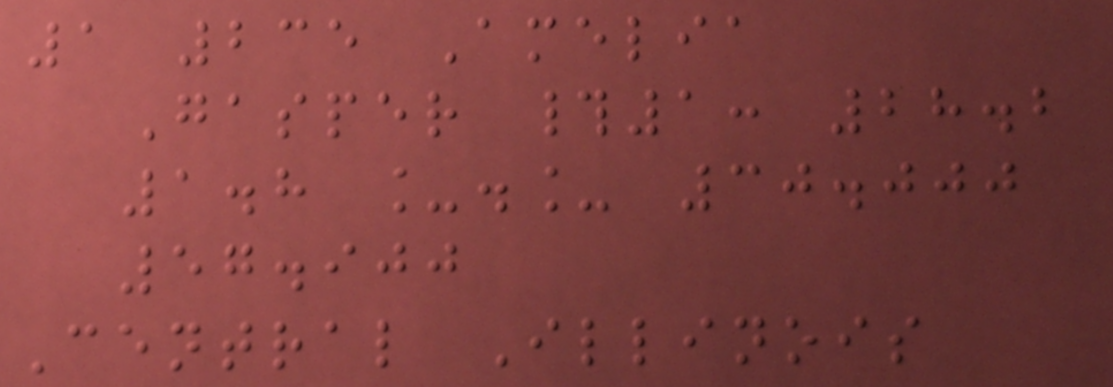1 235 Amelia
Gasper #1: 28.2
1.8 _._ 30.000
57.900
Central Illinois
